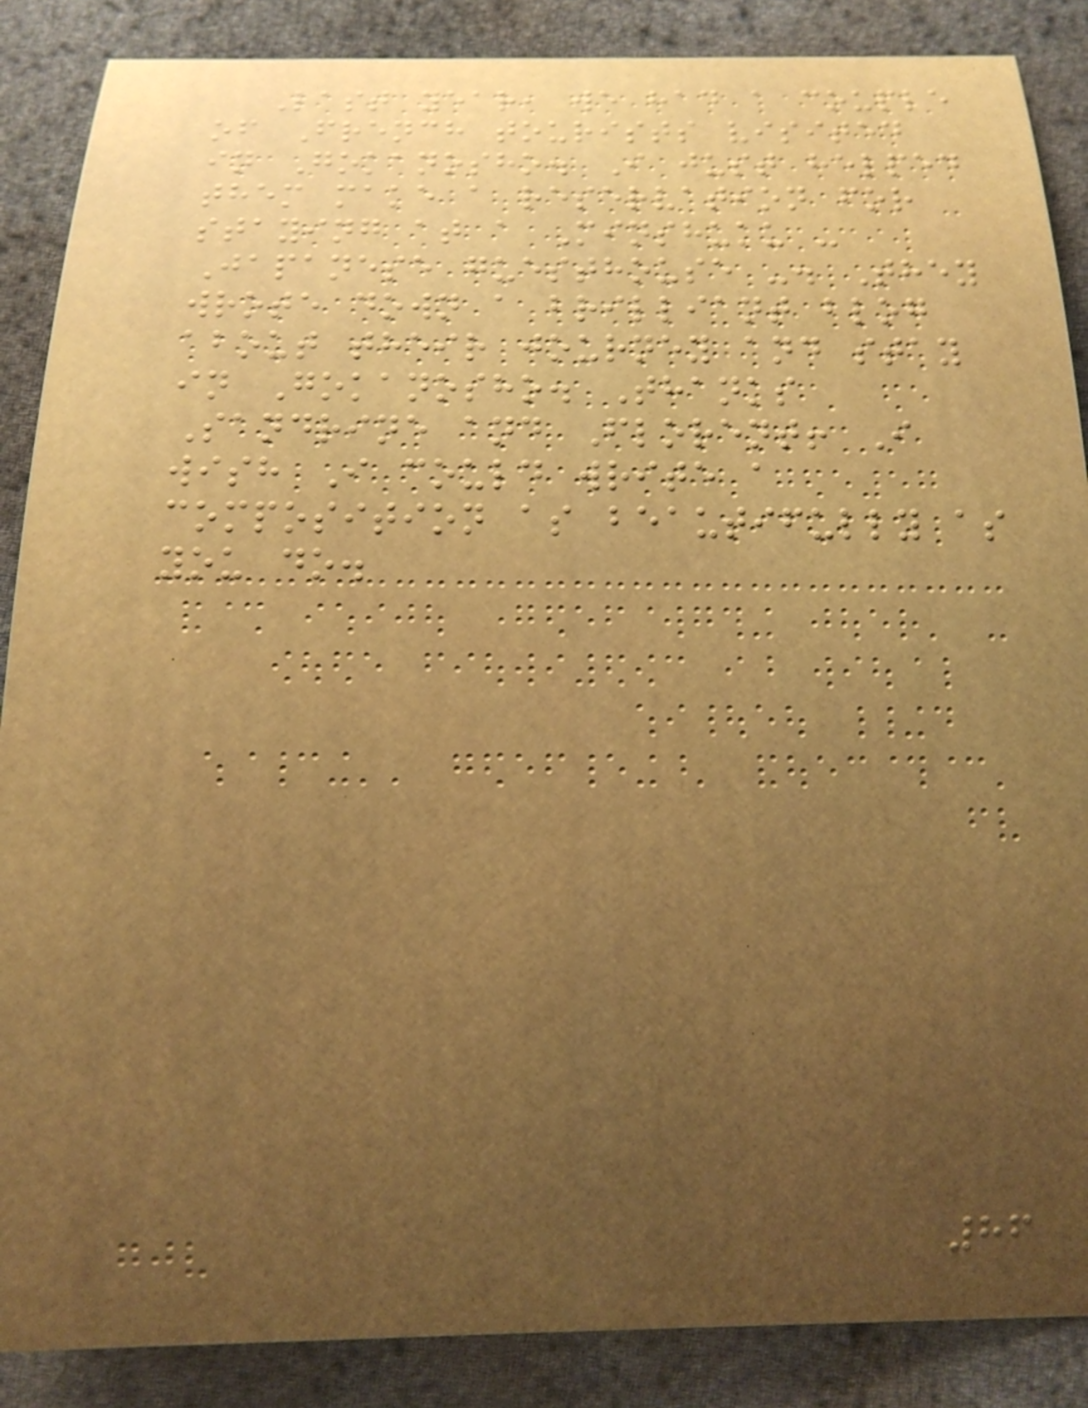Last year, we had a couple
of French tourists visited
in Gokanosho. I just helped
them make a reservation for
staying at a Minshuku -
Japanese guesthouse -. They
wrote down a brilliant blog
about their journey and stay
in Gokanosho. Thanks
Sandrine and Florent! I
wish I could write a
composition as beautifully as
you do.
86
